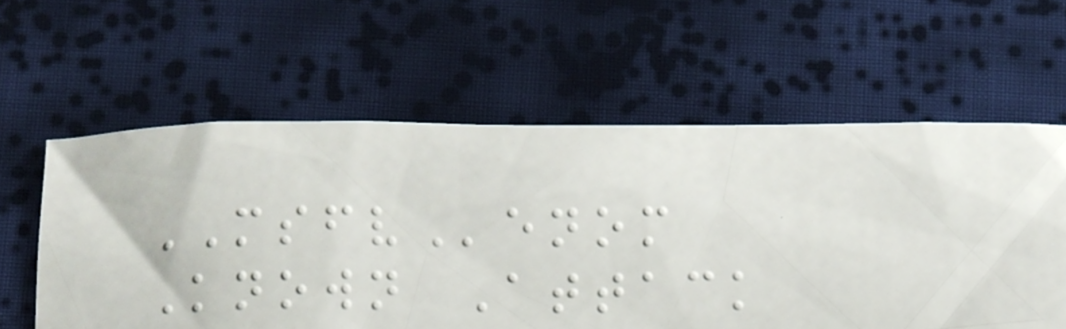MSFVenom
Known Attack
